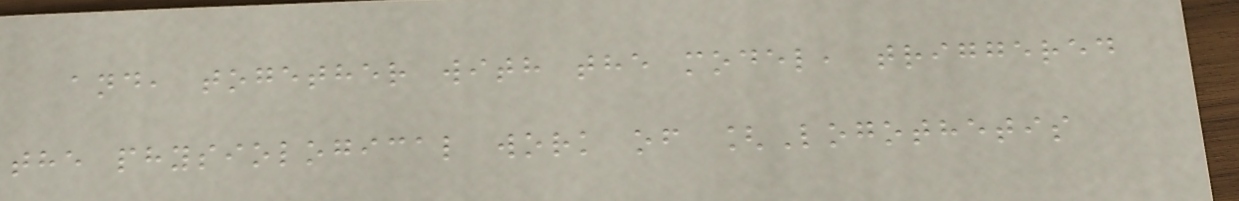and, together with the model, triggered
the physiological work of [Logothetis
